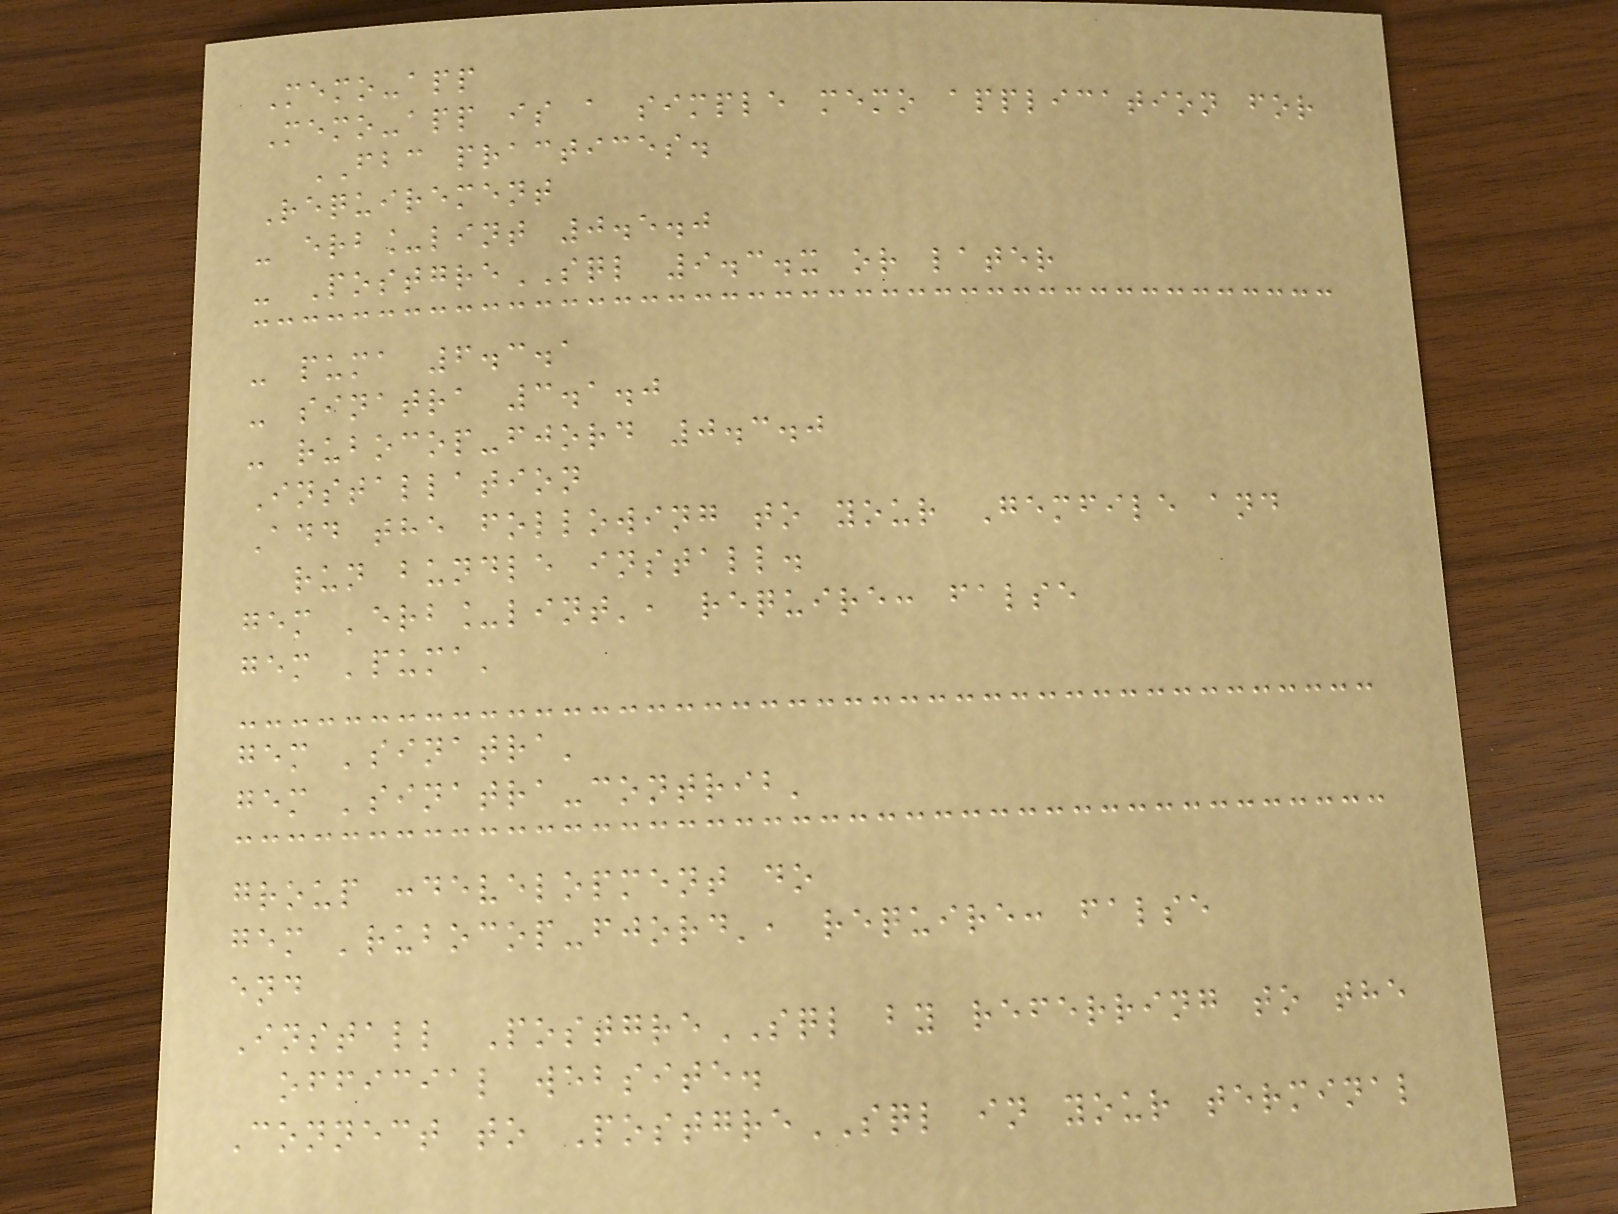Memo-app
Memo-app is a simple memo application for
FBC practices.
Requirement
- erb_lint 0.5.0
- PostgreSQL 9.3.x or later
- puma 6.3.1
- sinatra 3.1.0
- rubocop-fjord 0.3.0
Installation
Add the following to your Gemfile and
run bundle install.
gem 'erb_lint', require: false
gem 'puma'
gem 'sinatra'
gem 'sinatra-contrib'
group :development do
gem 'rubocop-fjord', require: false
end
Install PostgreSQL by referring to the
official website.
Connect to PostgreSQL in your terminal
